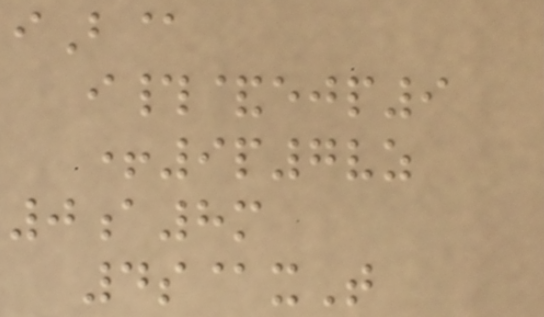iB@
i#&ejp9
+9p7vz
0a8m
4s@xT
